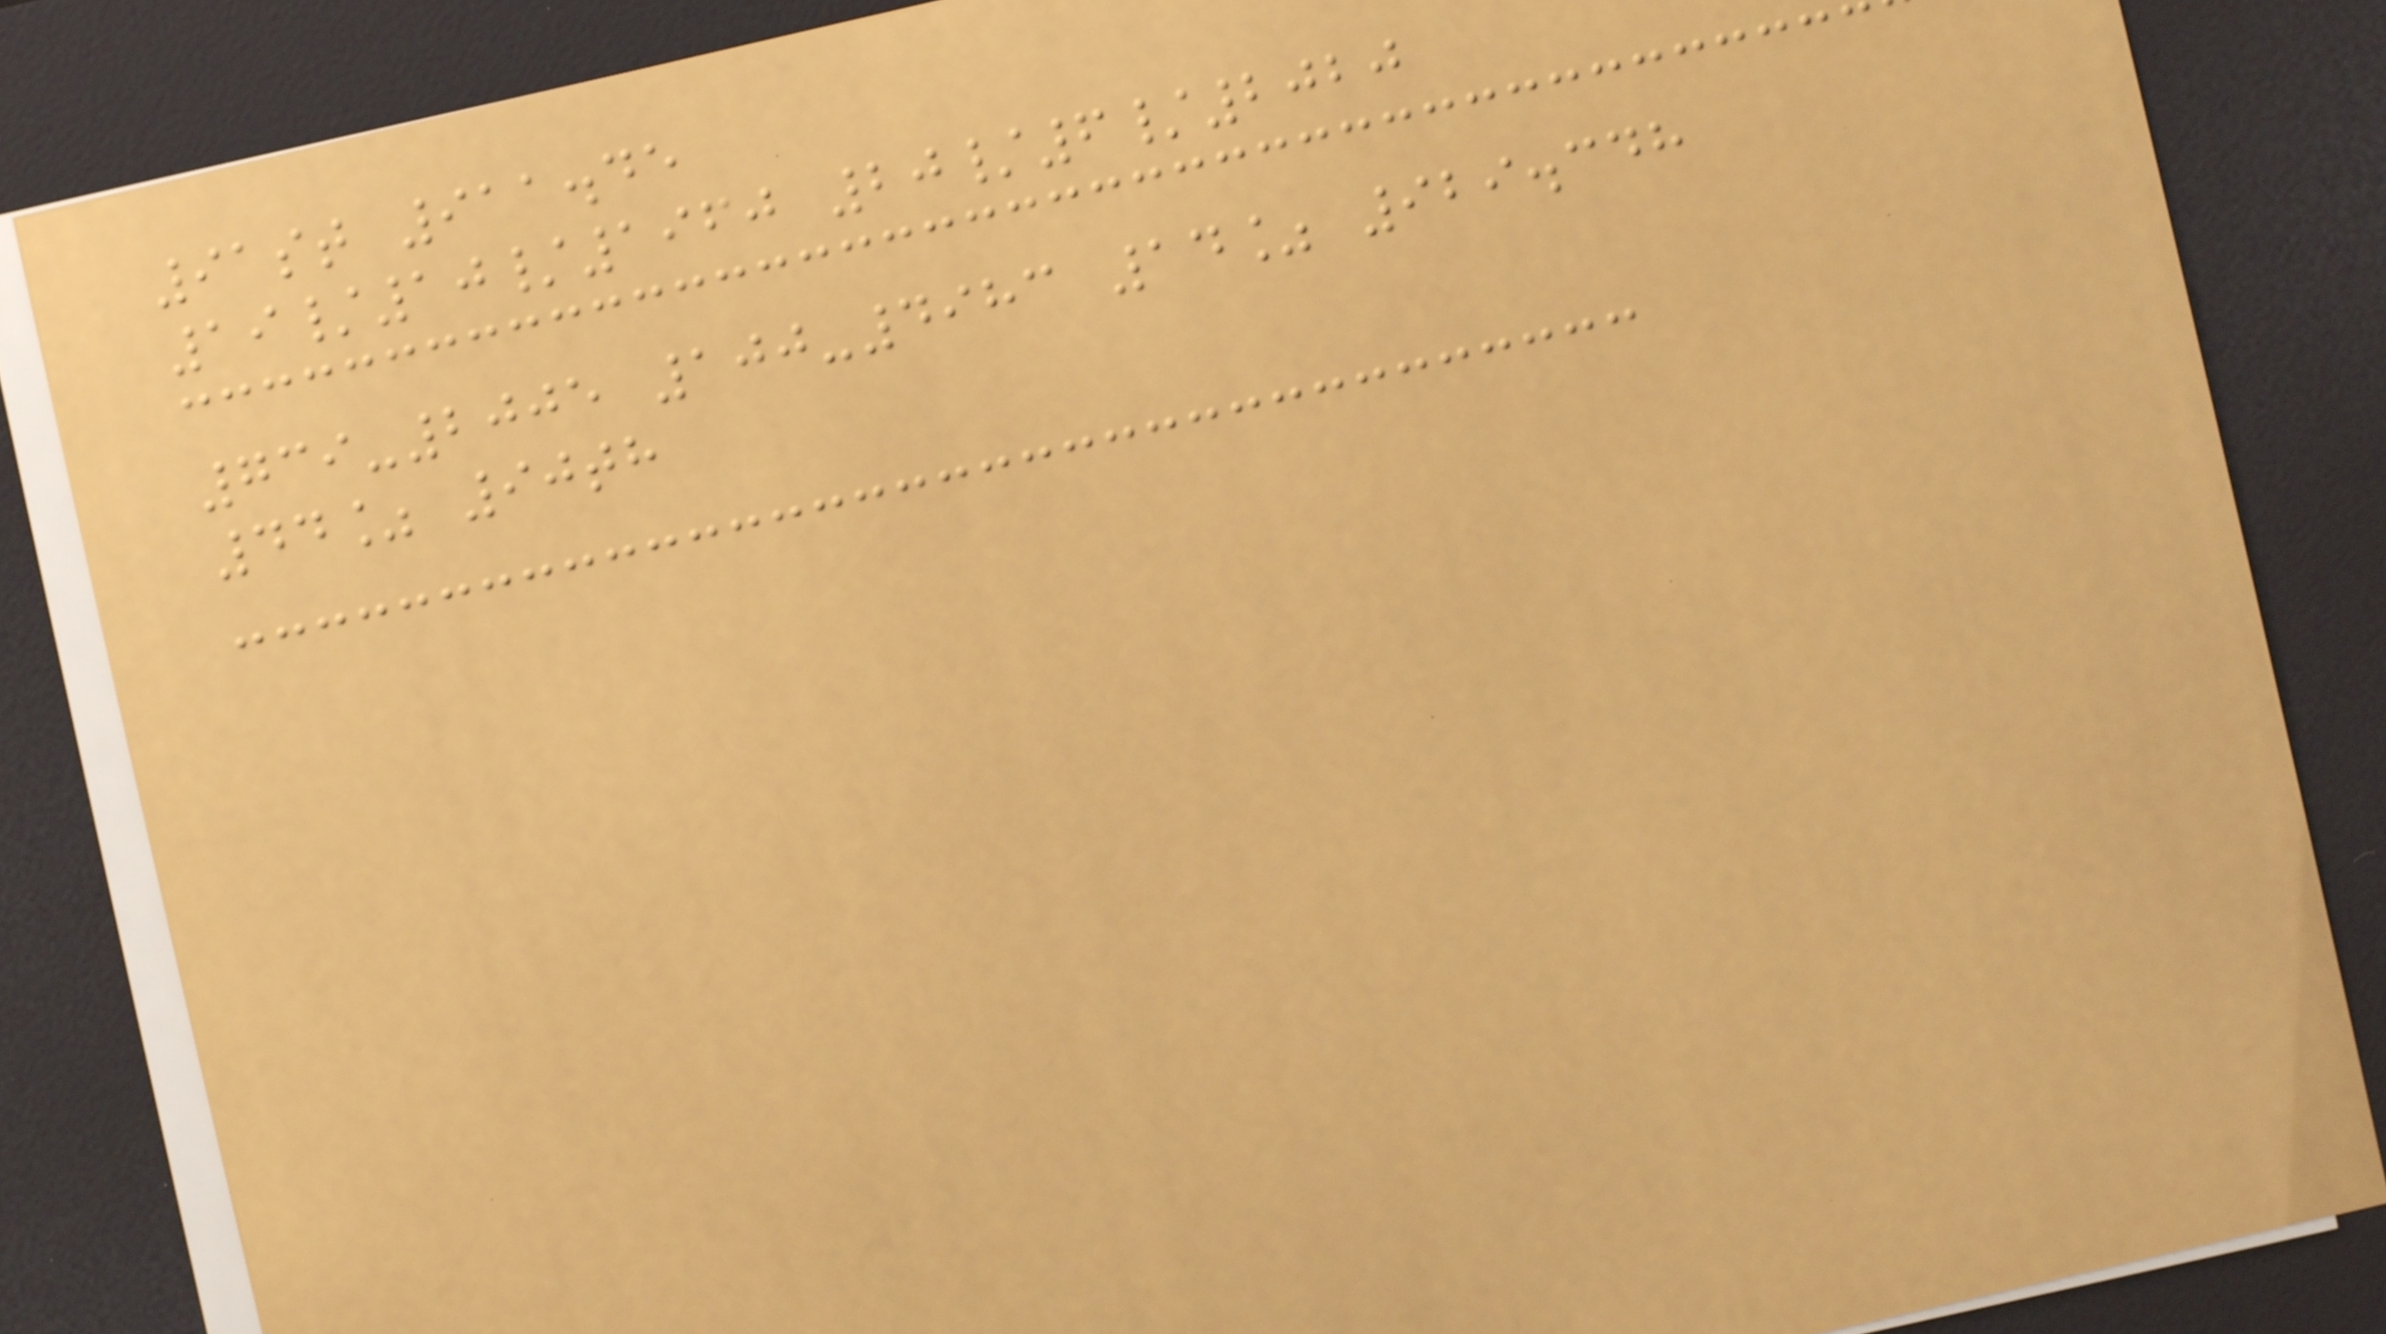91st 911.45
19/10/1960 20/6/2020
739-2005 100-4983 14% 929.348
44% 90th
